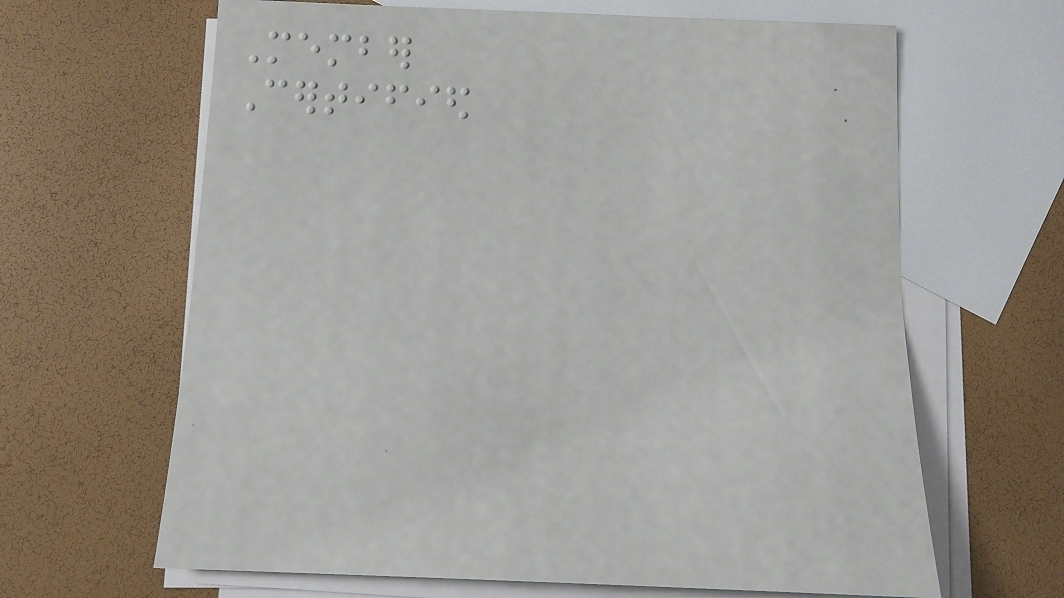Member
Certified
